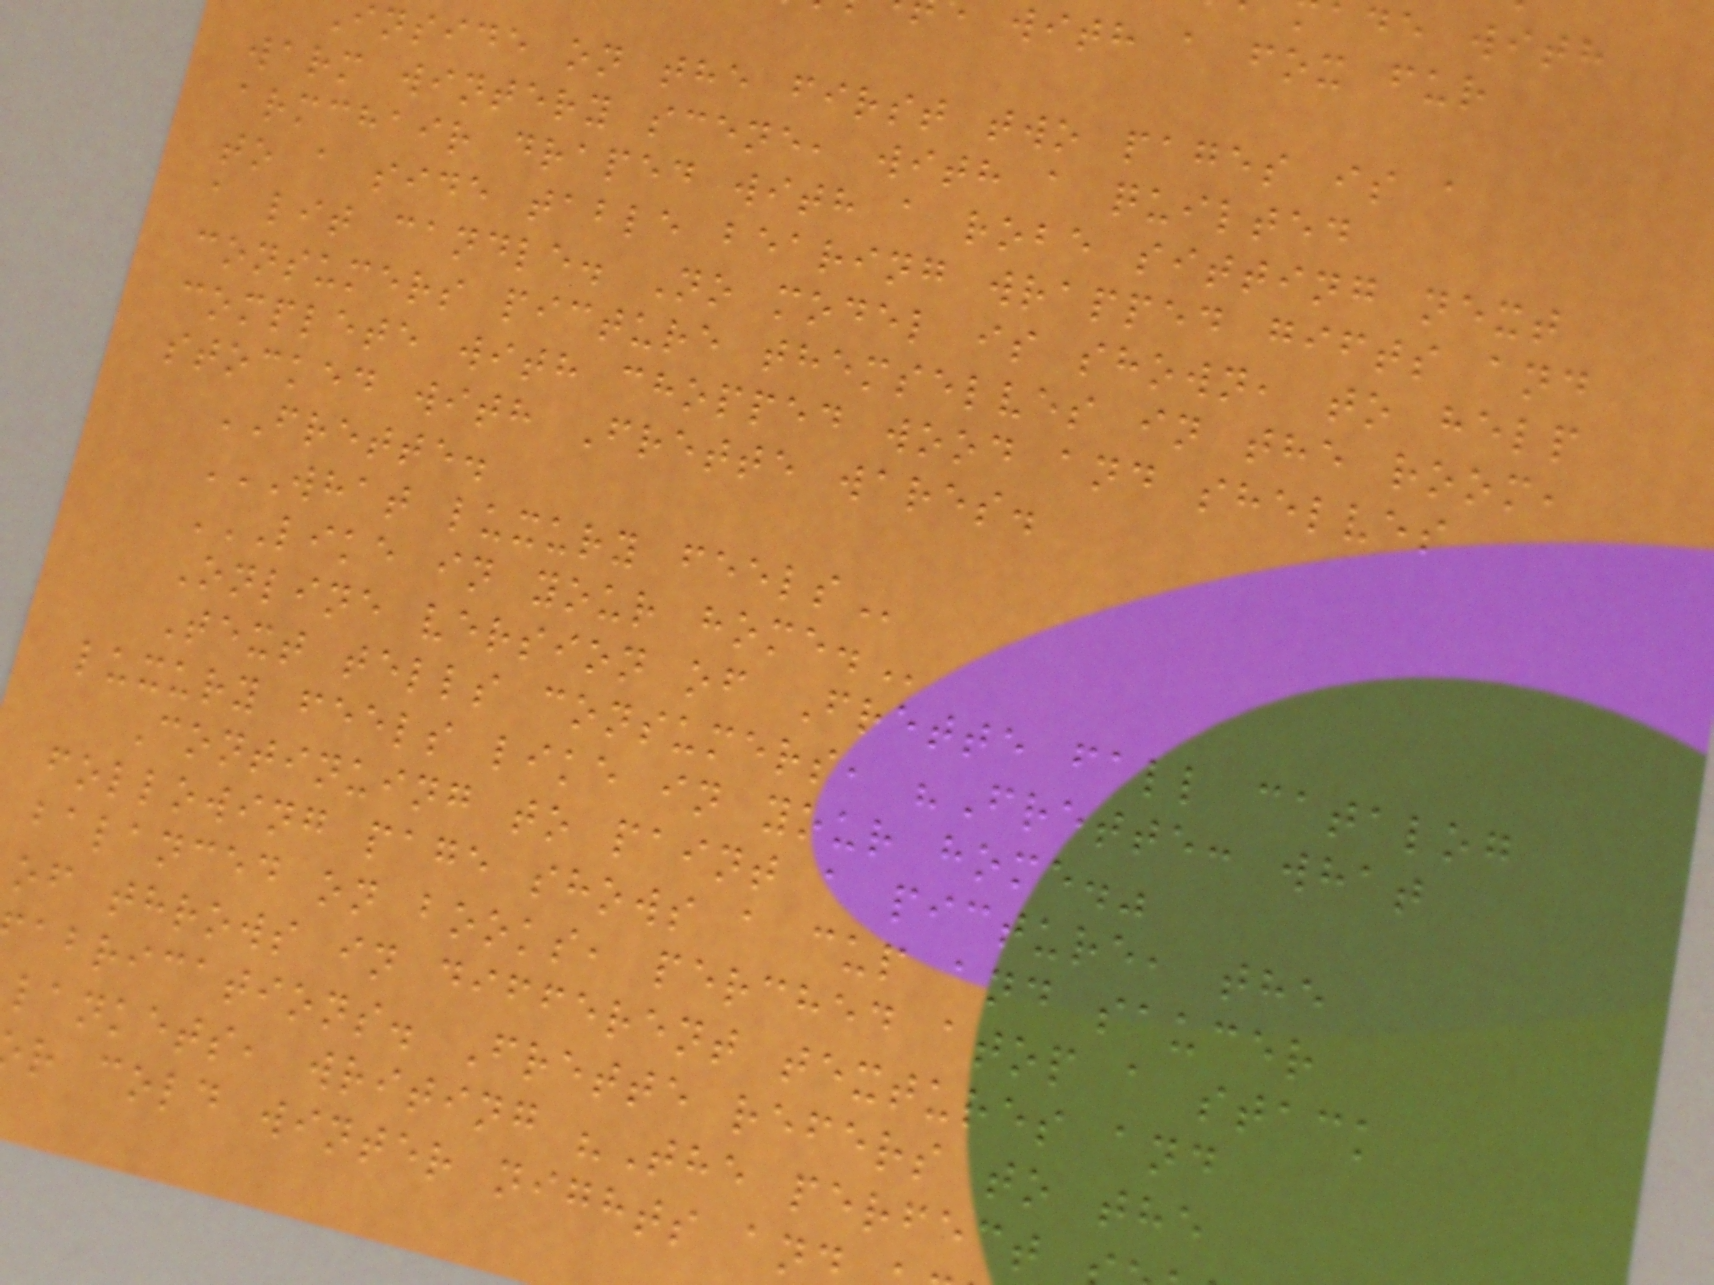with a fox fur
inside on the first two pages is a
warm wintery scene, with a quilted
armchair draped with a robe sitting next
to a side table bearing wrapped gifts and
a lit candle. No model is shown, to help
consumers picture themselves in the room,
complete with chopped wood and shelves
stocked with Frette wares.
FRETTE.
WHAT LUXURY FEELS
LIKE IN YOUR HOME.
Online version of Frette fall catalog
Text tells consumers, "Frette: what
luxury feels like in your home."
Continuing to paint a picture, the
following page shows a cup and saucer
balanced on books, perched atop a stack
of throws in different textures and
abrications. Frette refers to the
lankets, writing "The perfect
r cold winter nights an
